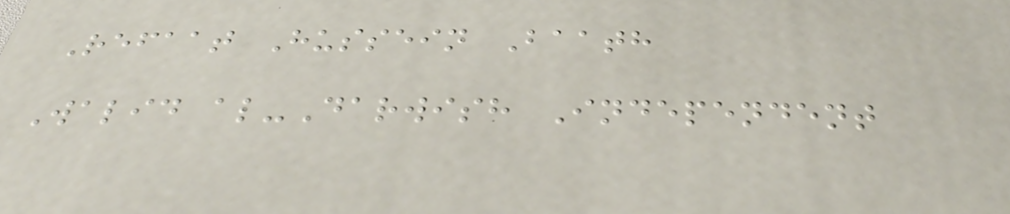Refaat Hussein Baath
Walid al-Darwish Independent
